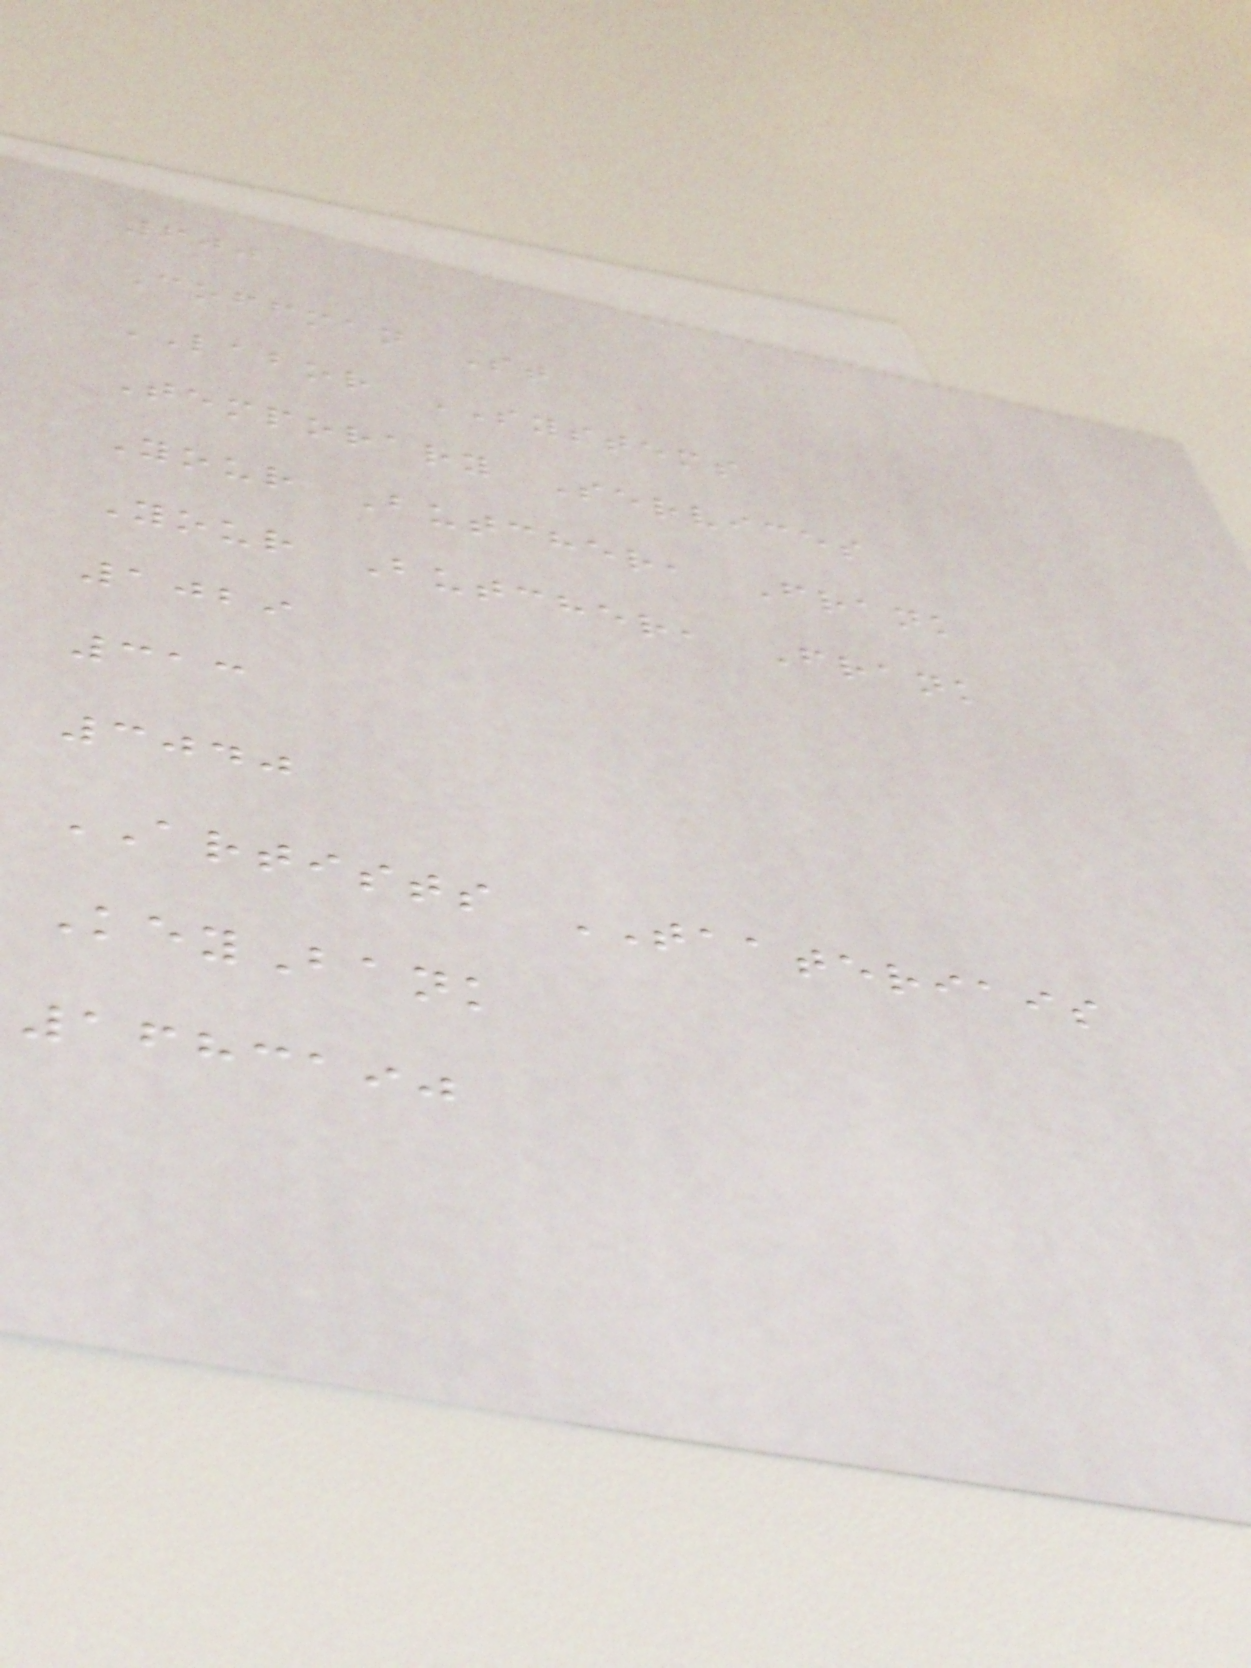600
Coffman St
LABOR SYSTEMS
Temporary Services
Your Butcher, Frank
Your Butcher, Frank
1029
313
3040
ARTISTS TAATERIAIS
KeyBank
1683190
